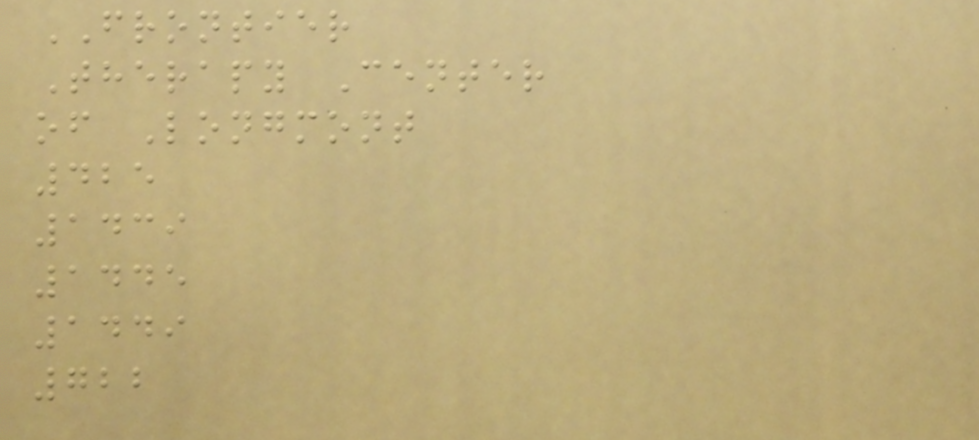FRONTIER
Therapy Center
of Longmont
425
1439
1445
1449
722
